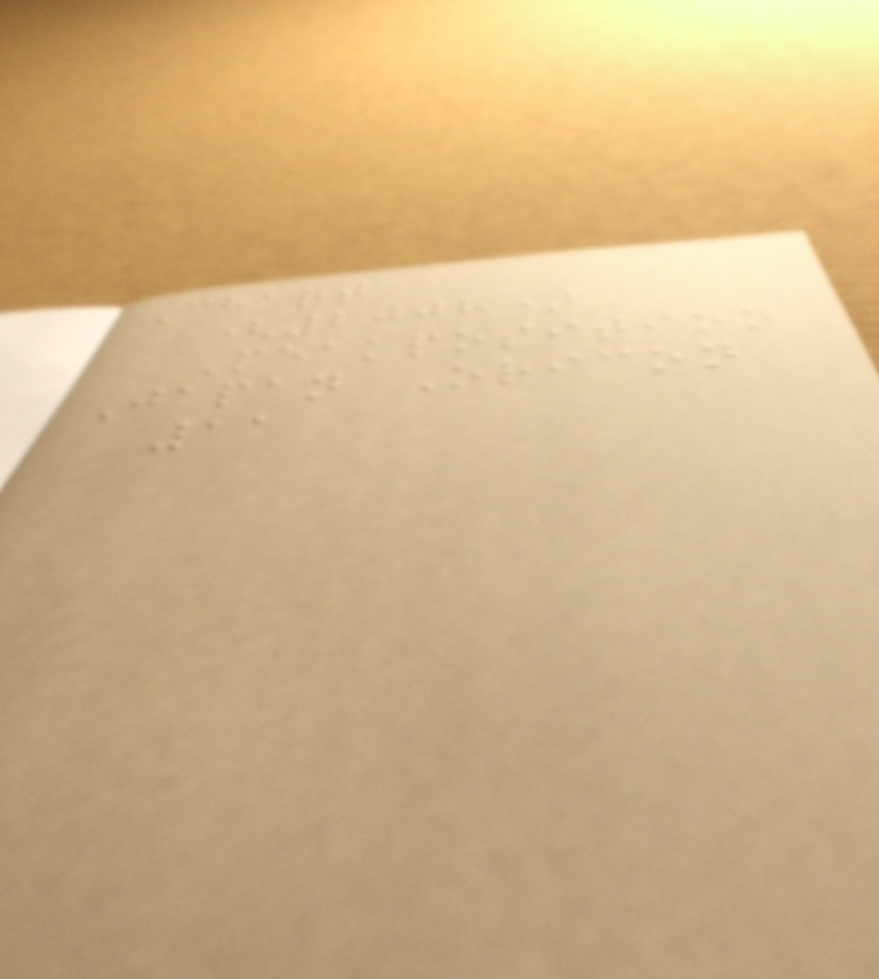Chart
(2008)
Peakposition
Japan Oricon
11
